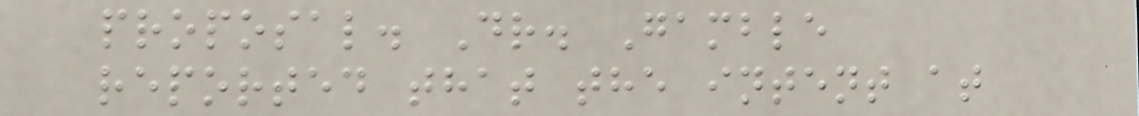proposal. Dr. Gamble
reported that the intent at
